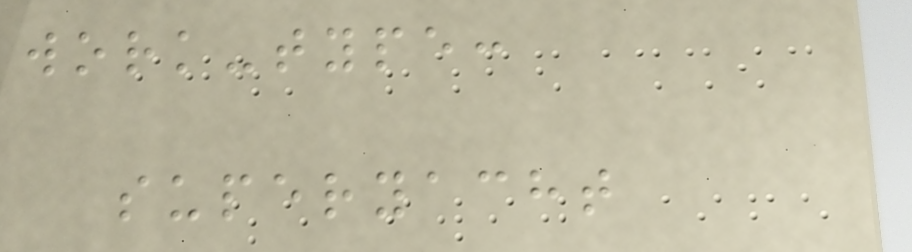work-type:
superyacht
